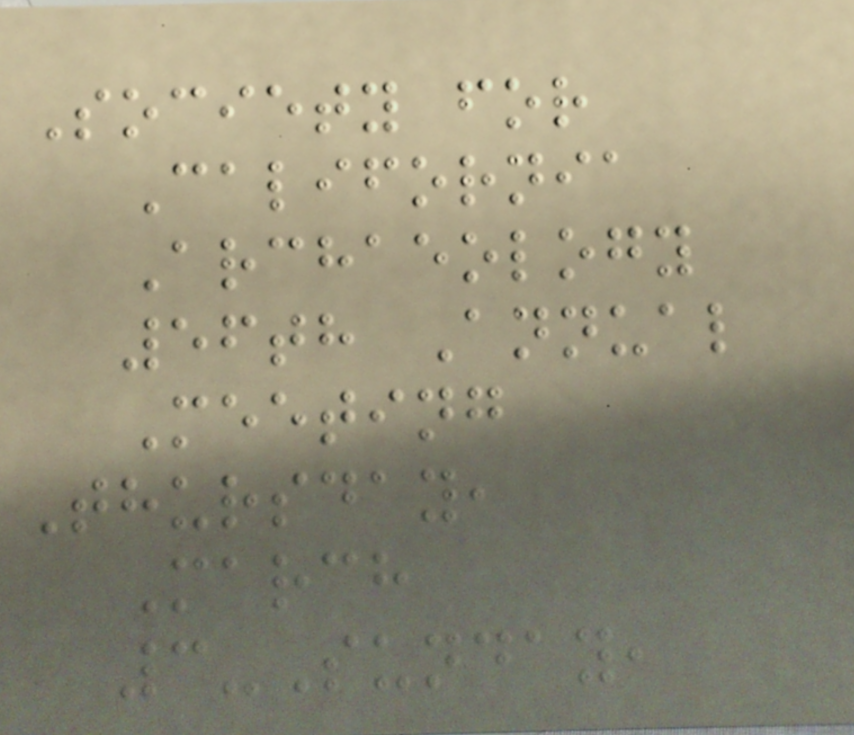Society for
California
Archaeology
56th Annual
Meeting
Thursday,
March
3-Sunday,
